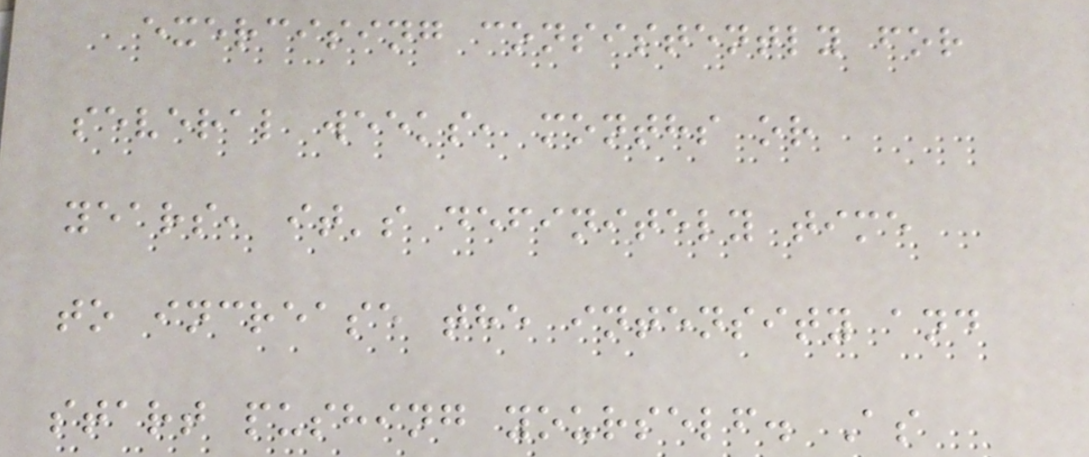exercising consistently for
several weeks, months or
years, it's definitely time
to increase the intensity and
start pushing yourself. As
